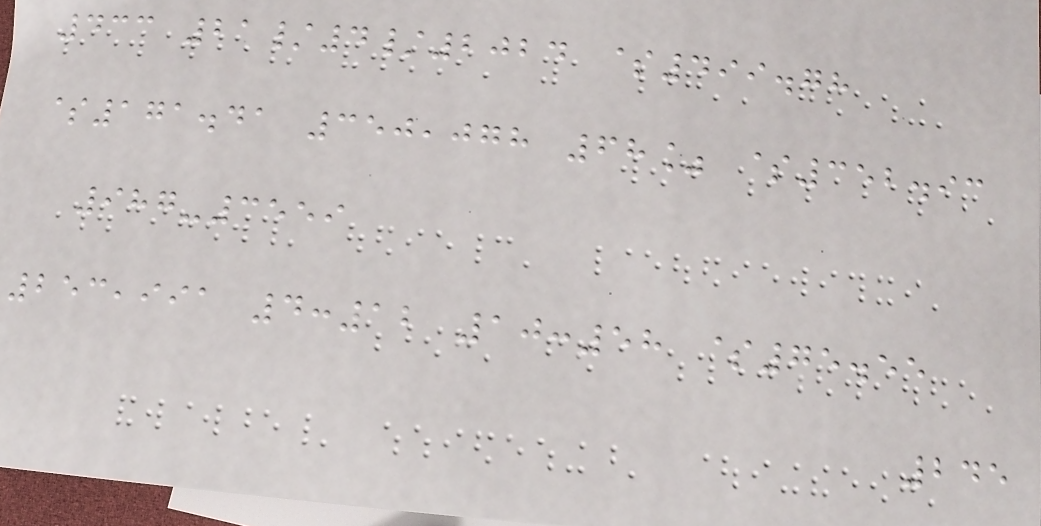433 21/4/2024 $499.78
$171.41 350,078 68% $352.93
987-3559
253,991 4:12 10:58 $75.55
245
